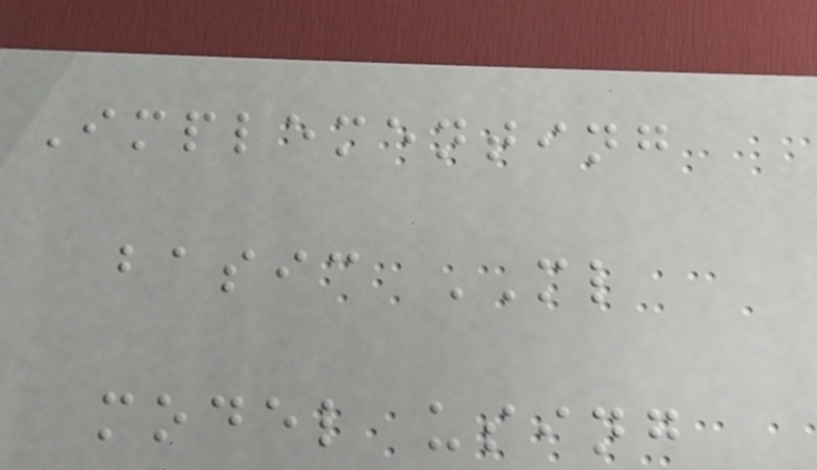Implementing
basic ML
model using
